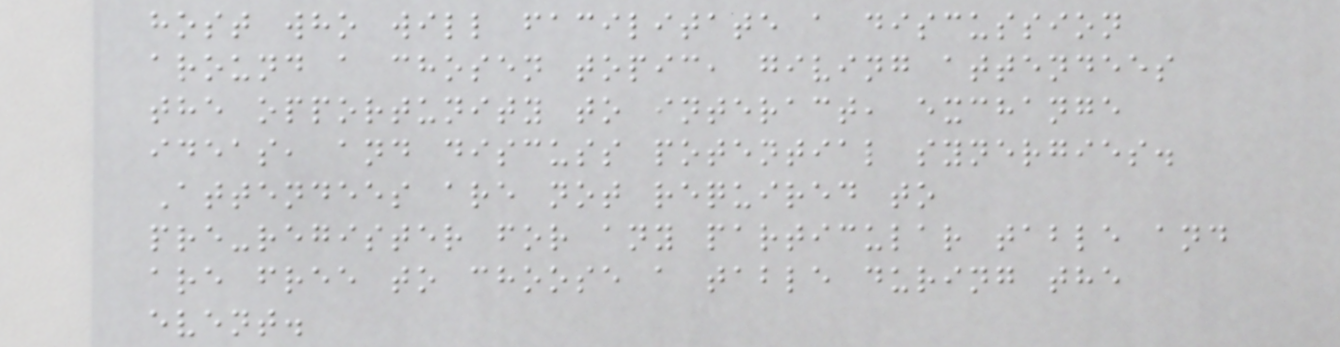host who will facilitate a discussion
around a chosen topic, giving attendees
the opportunity to interact, exchange
ideas, and discuss potential synergies.
Attendees are not required to
pre-register for any particular table and
are free to choose a table during the
event.
